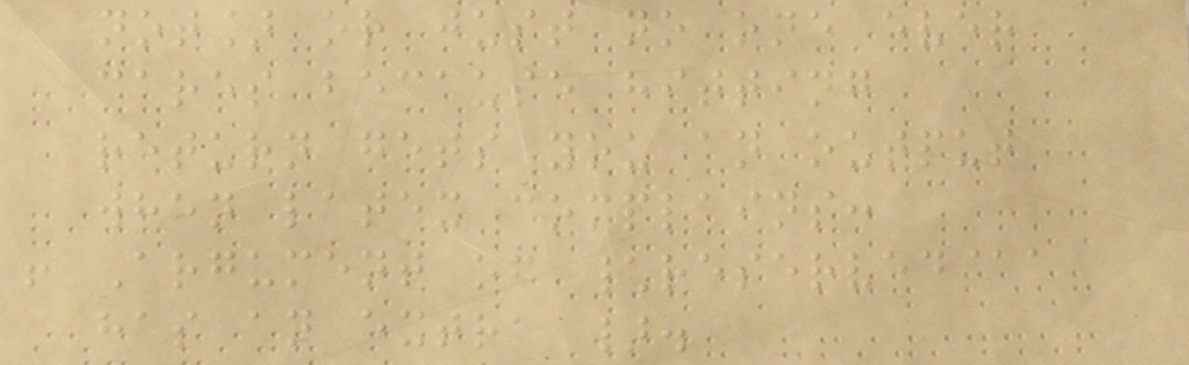not] or just no one ever
cares because hitting
return gets you an output
when latex complains:
! Argument of \reserved@a
has an extra }.
